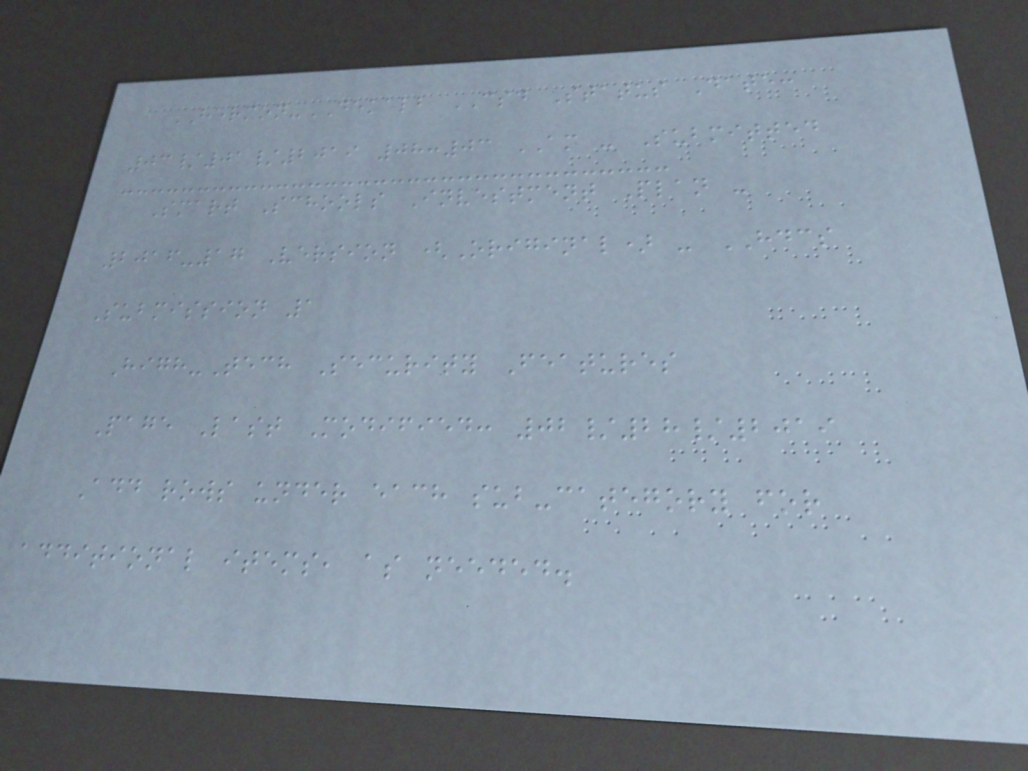HERMON-DEKALB CSD Status Date:
03/01/2019 08:03 AM - Submitted
Smart Schools Investment Plan -
2016-17 Version (Original) - HDCS
Submission 1
High-Tech Security Features
Page Last Modified: 02/28/2019
Add rows under each sub-category for
additional items, as needed.
